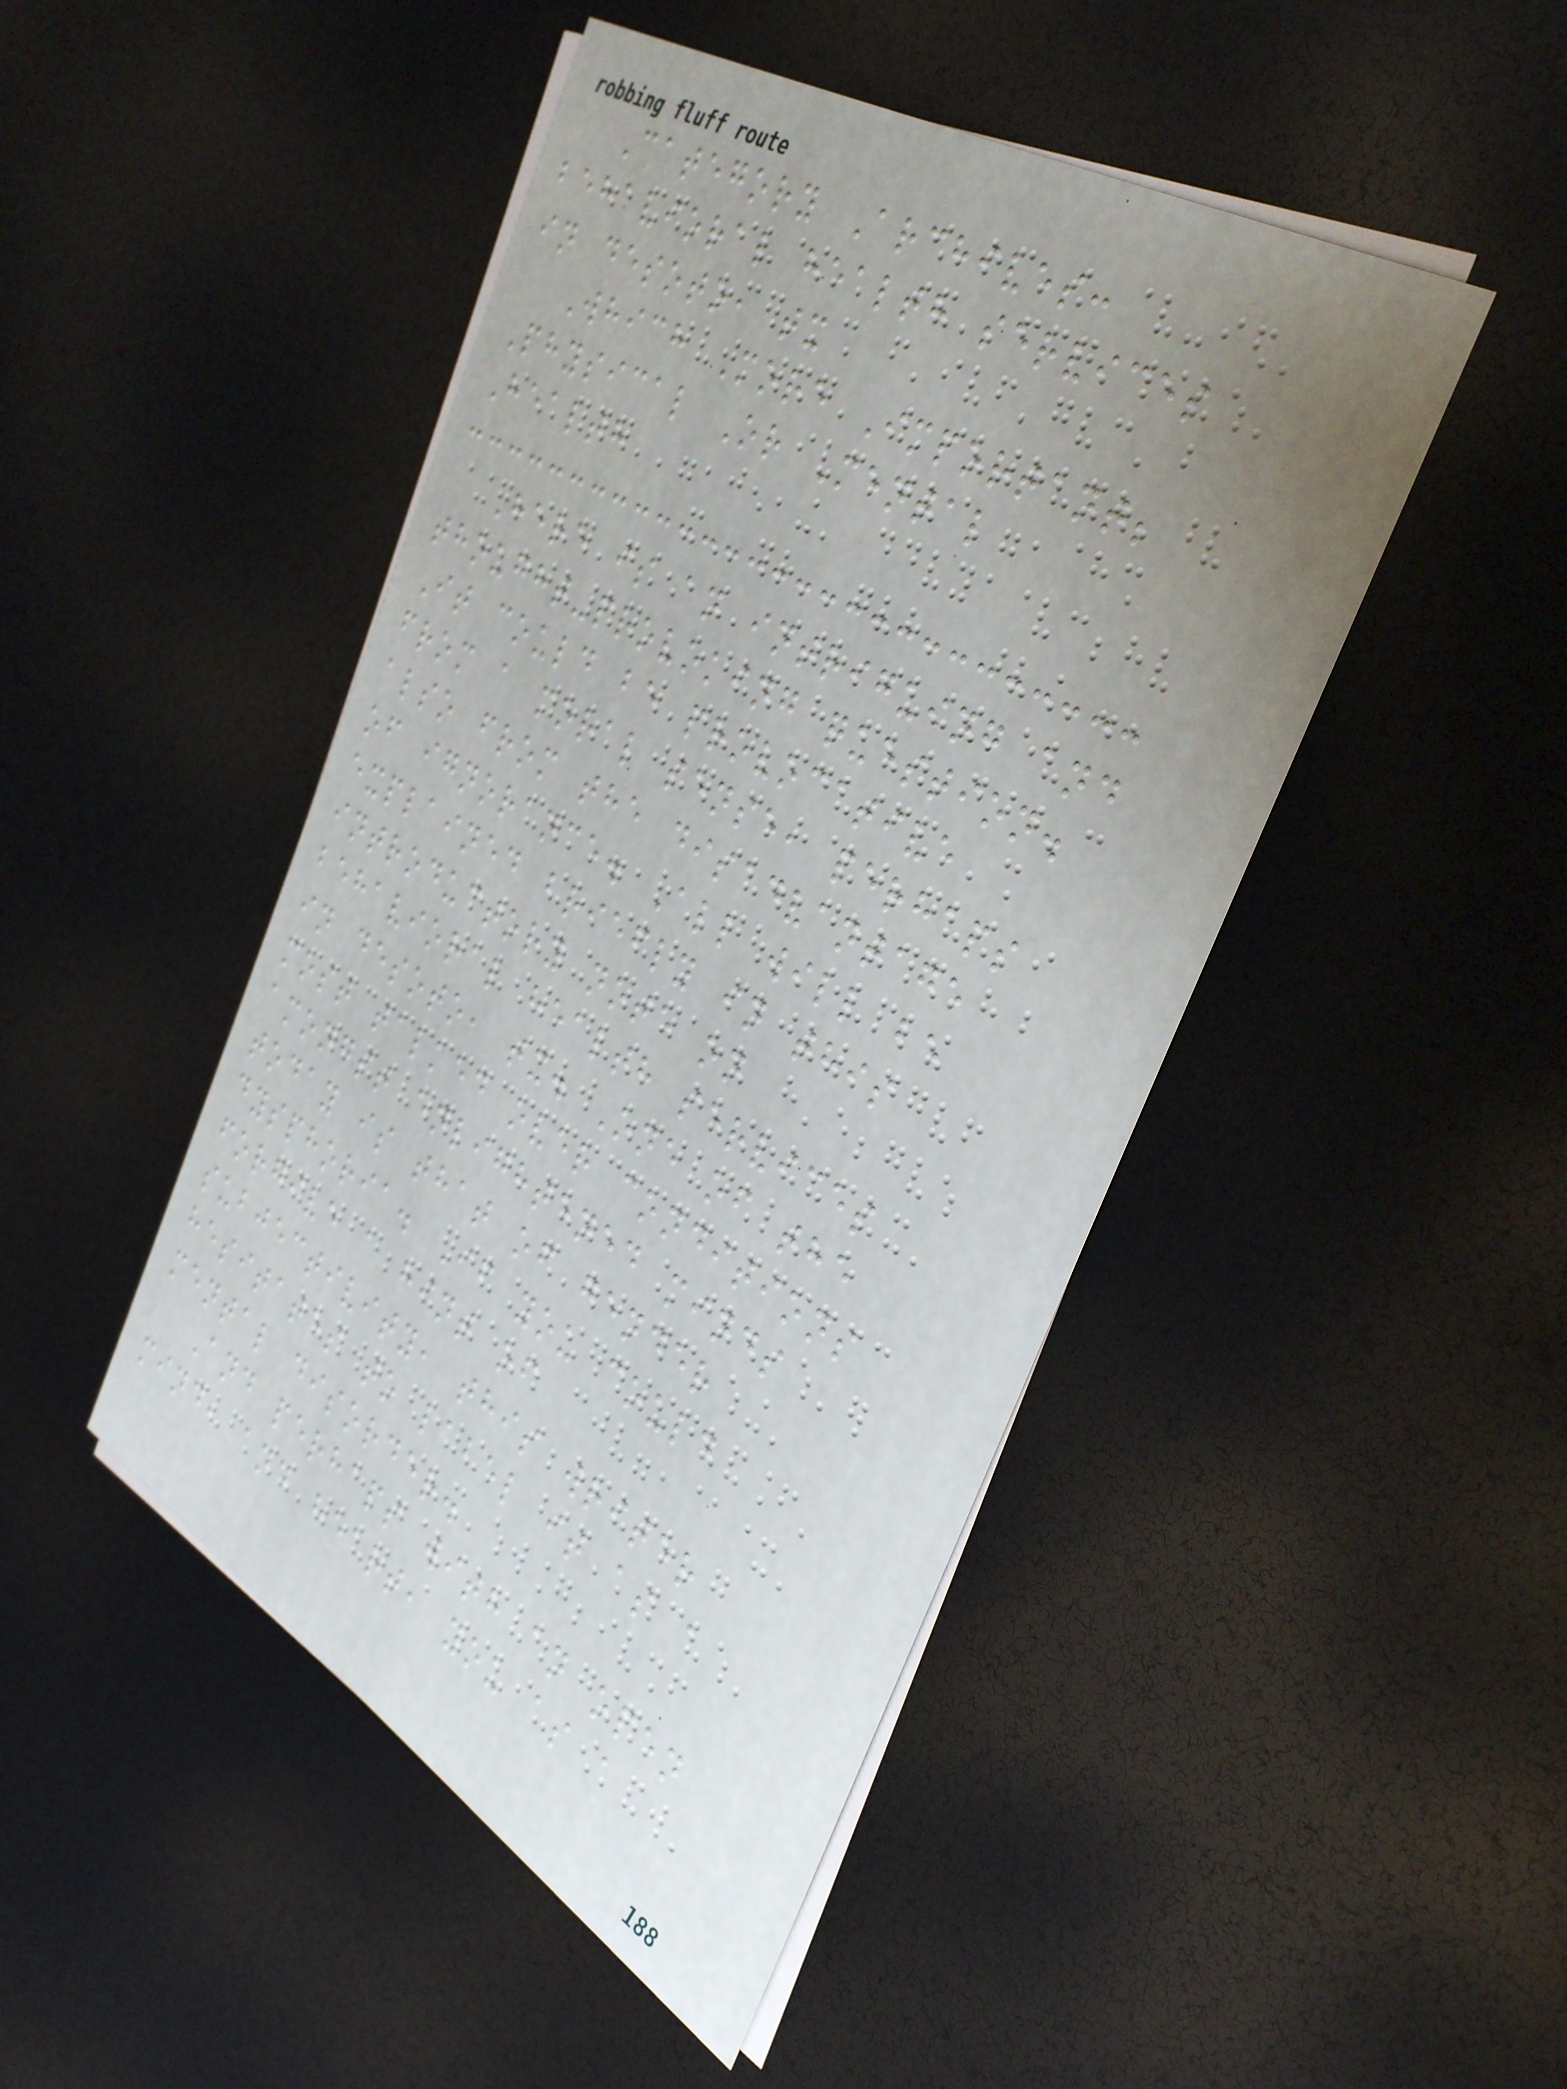Category Archives:
behavioral health services
in desoto, tx
Which More Important;
Physical Or Mental
Health
Here is an intriguing and
thought-provoking question.
It could be provocative
from a moral sense, perhaps
also from the disadvantage
of ignorance. All will be
explained briefly in this
introductory note on
behavioral health services
in desoto, tx. One of the
most talked over conditions
amongst enlightened minds
today is that of gender
dysphoria. If you could
forgive a hint of
subjectivity, this writer
hesitates to label it as a
mental disorder.
And perhaps with an open
mind, and heart, you as a
